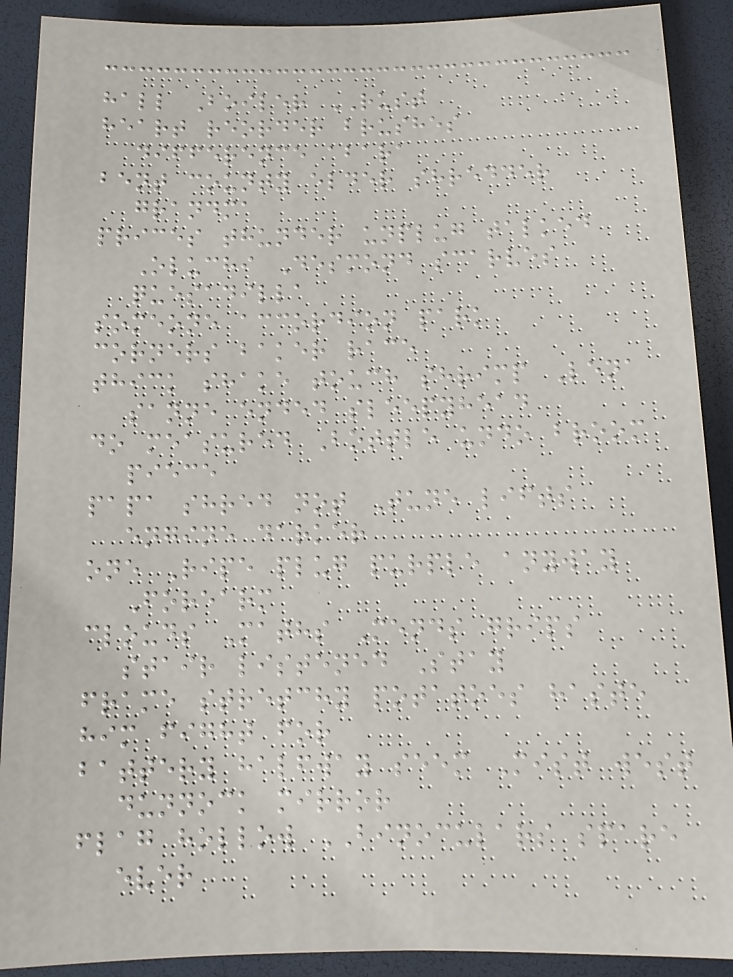hall Boiler RUST
heart reorder brushes
difference abara
bent county elder shredder
grandma
prices thunder unplug talked
Oluchi Desmond scarves
quesadilla
someone accordion park
corners baker race
thick shake touch shrimp Lena
sanne ended sleepyhead
do measured Bottle undo broom
piece
papa shred not Tune lifts
engine darker
one Ripe plug purple anyway
Forearm
clouds Maths Mends grips
stair listened Stay
frame stretchy potatoes haste
him fight for
battery halfway seem Mist west
dunnock mirror
flag hollow BINOCULARS spare
ever
